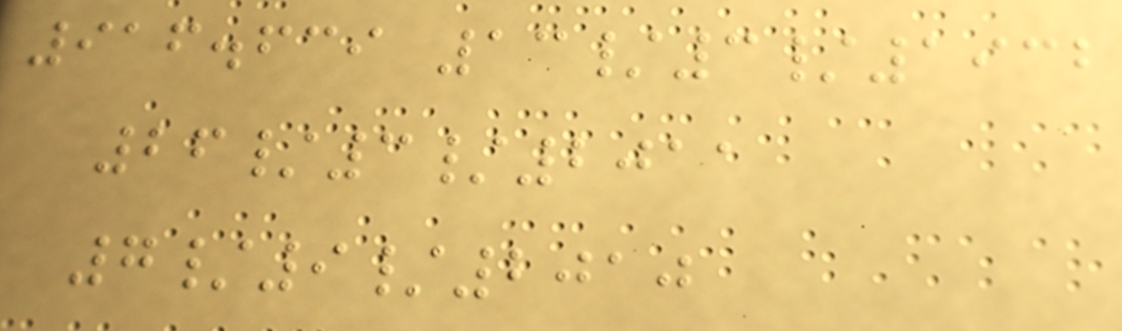916.639 13/3/1932
26/3/2011
7/9/2010
